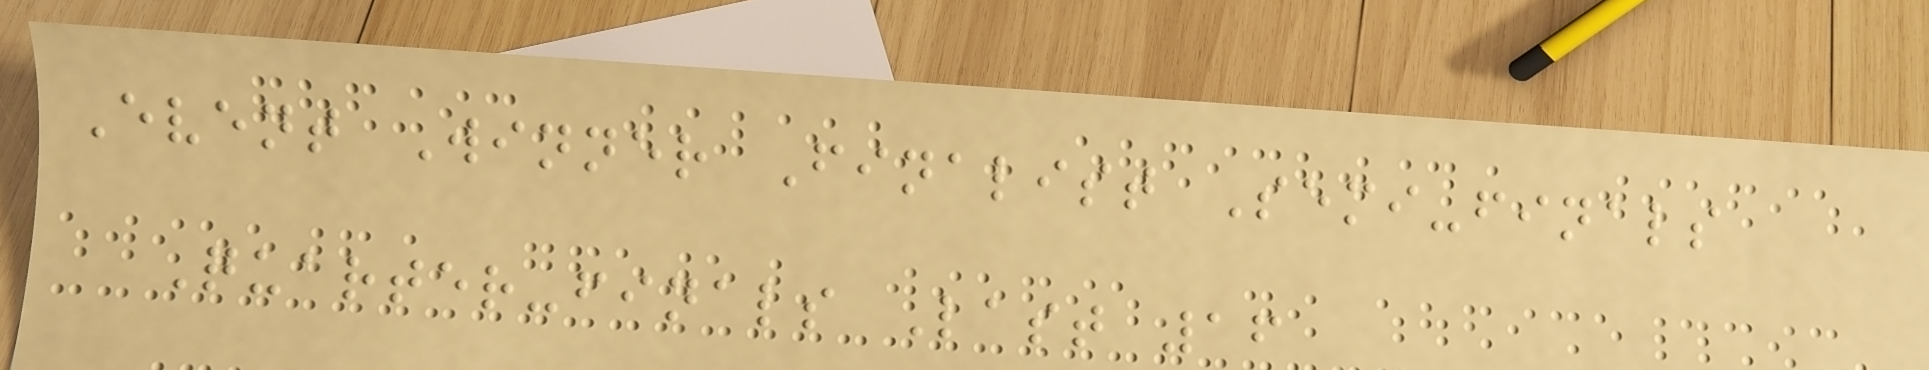Event Winner Finalist Semi-finals
Quarter-finals Last 16
